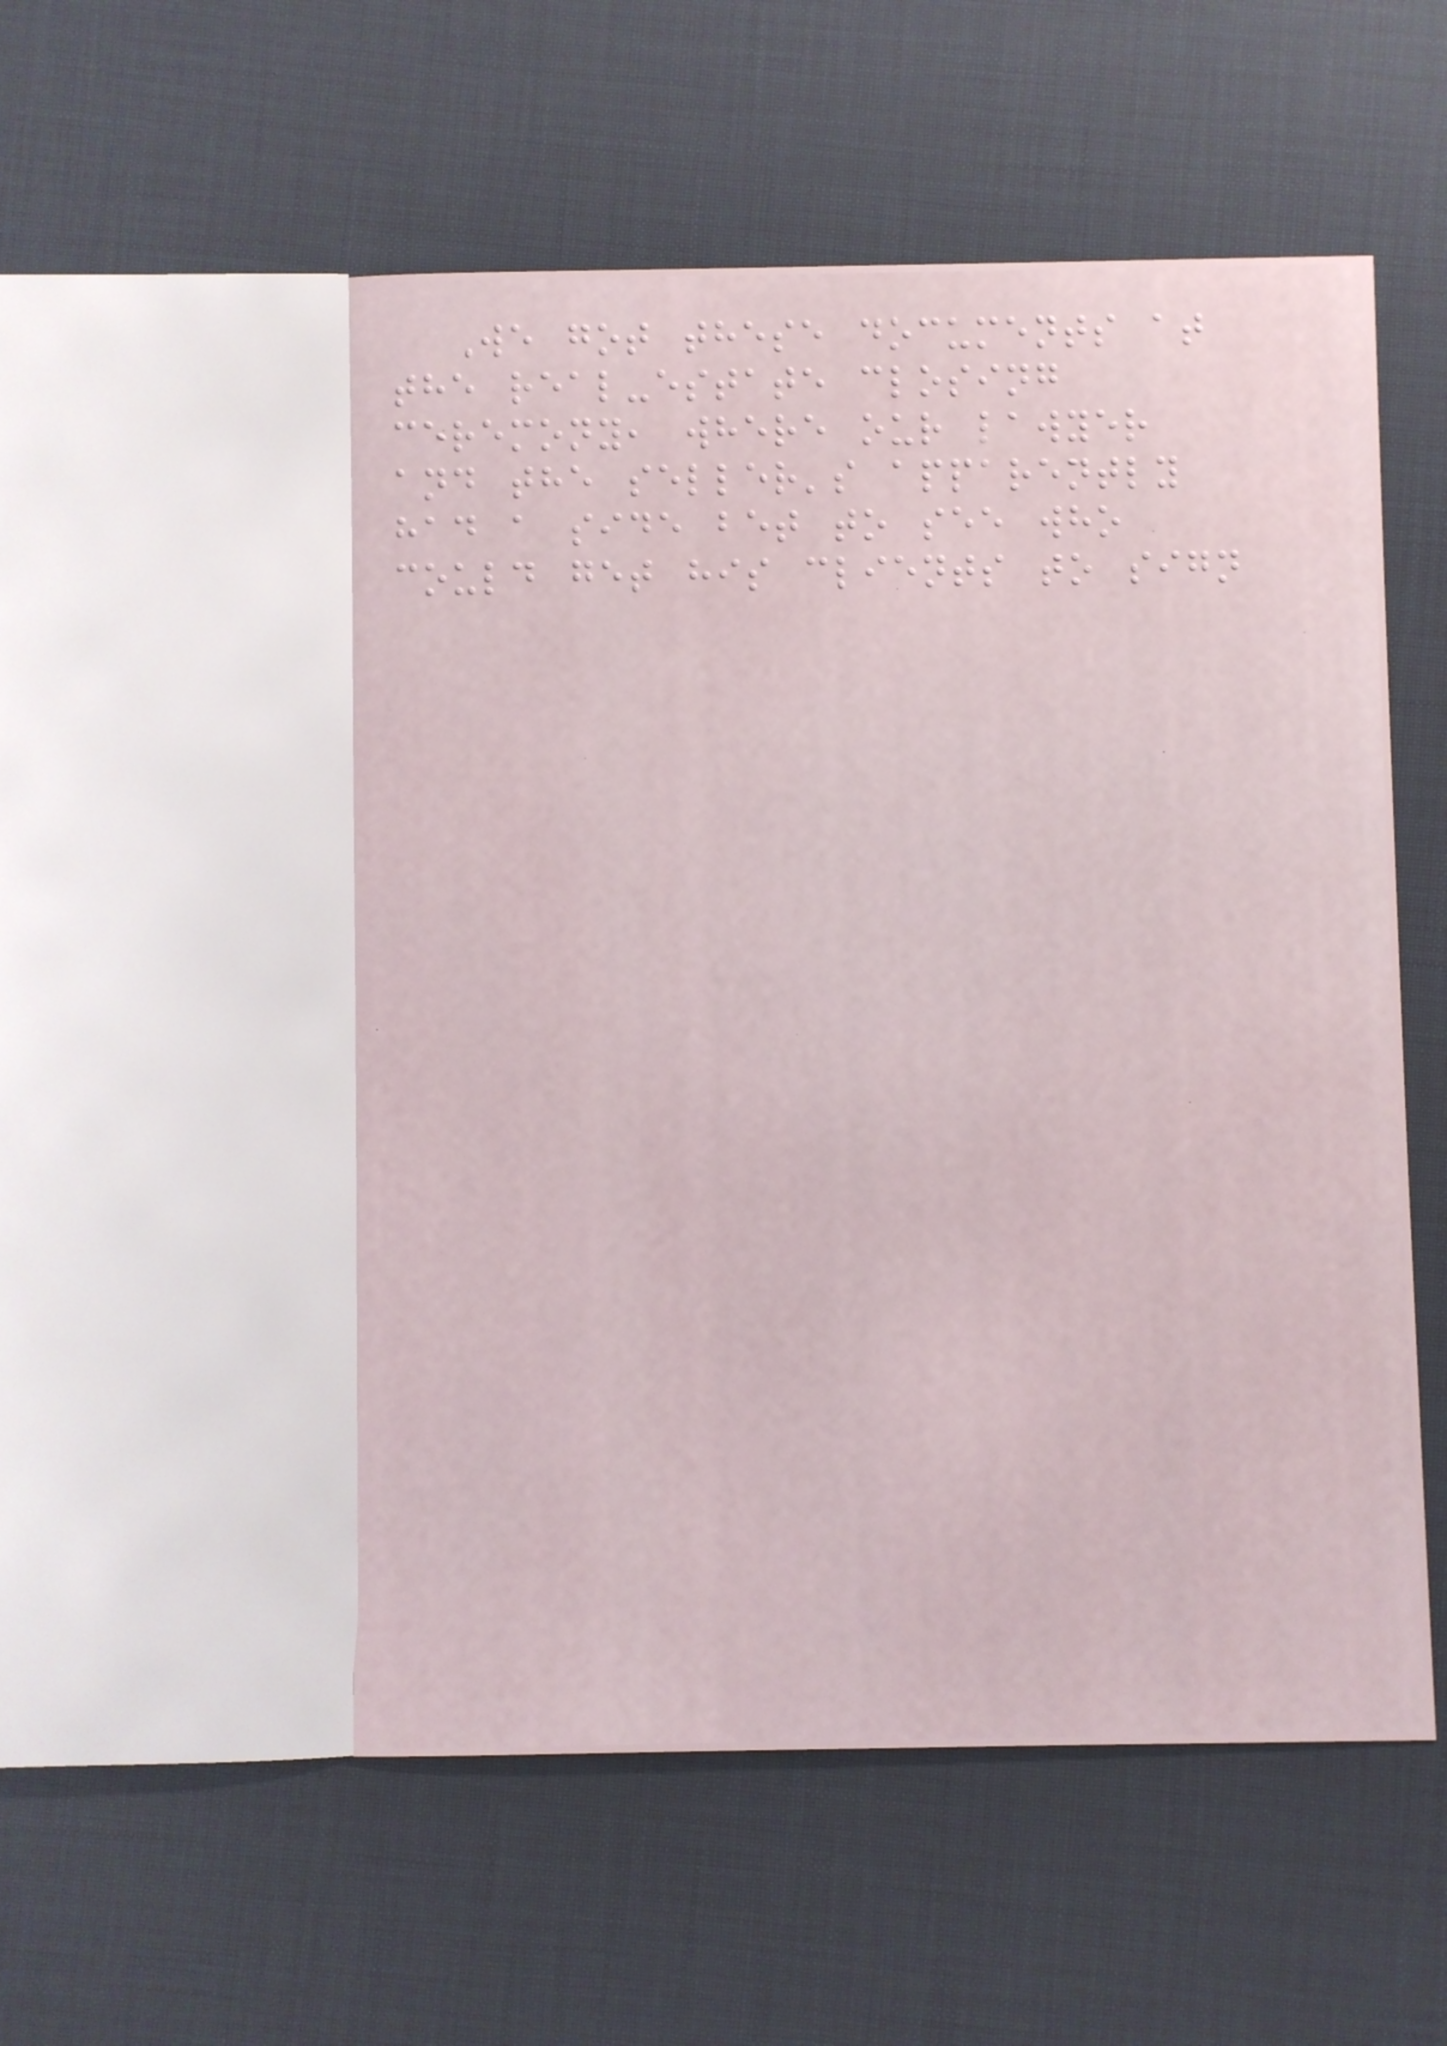We got these documents at
the real-estate closing
ceremony, where our lawyer
and the seller's apparently
had a side bet to see who
could get his clients to sign
